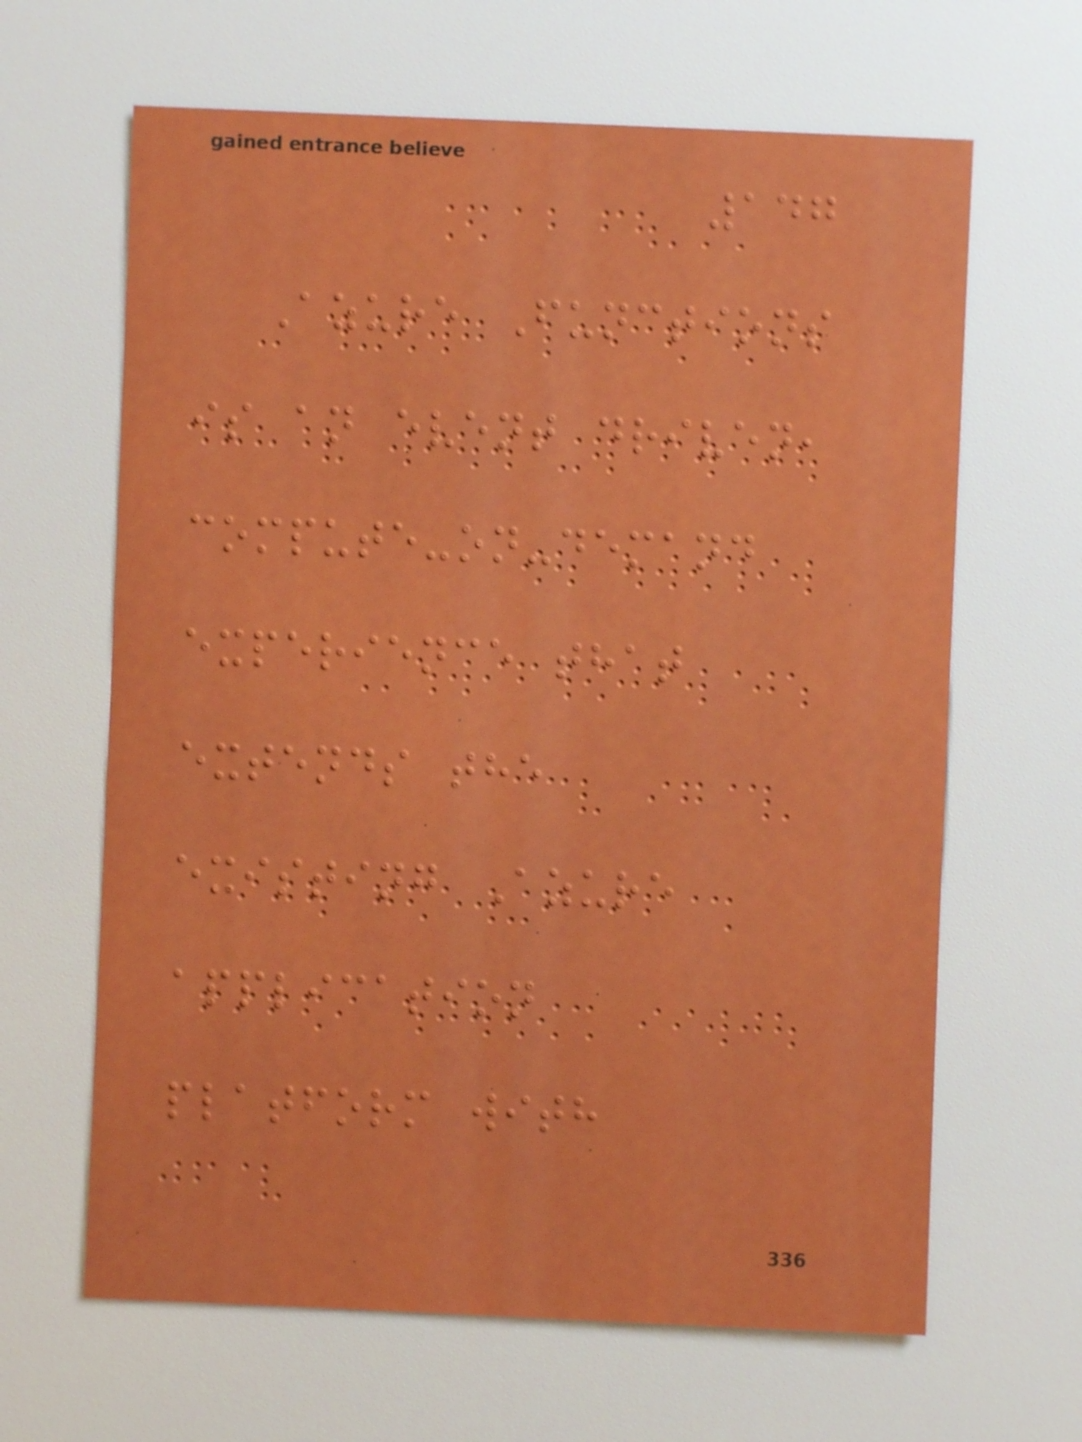147
Azure Functions
is an event driven,
compute-on-demand
experience that
extends the
existing Azure
application
platform with
